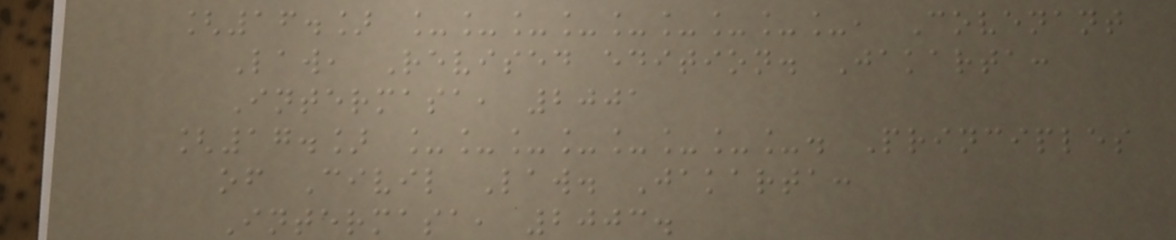[16.] _________, Covenant
Law, Revised edition. Jakarta:
Intermasa, 2001
[17.] ________. Principles
of Civil Law. Jakarta:
Intermasa, 2003.
